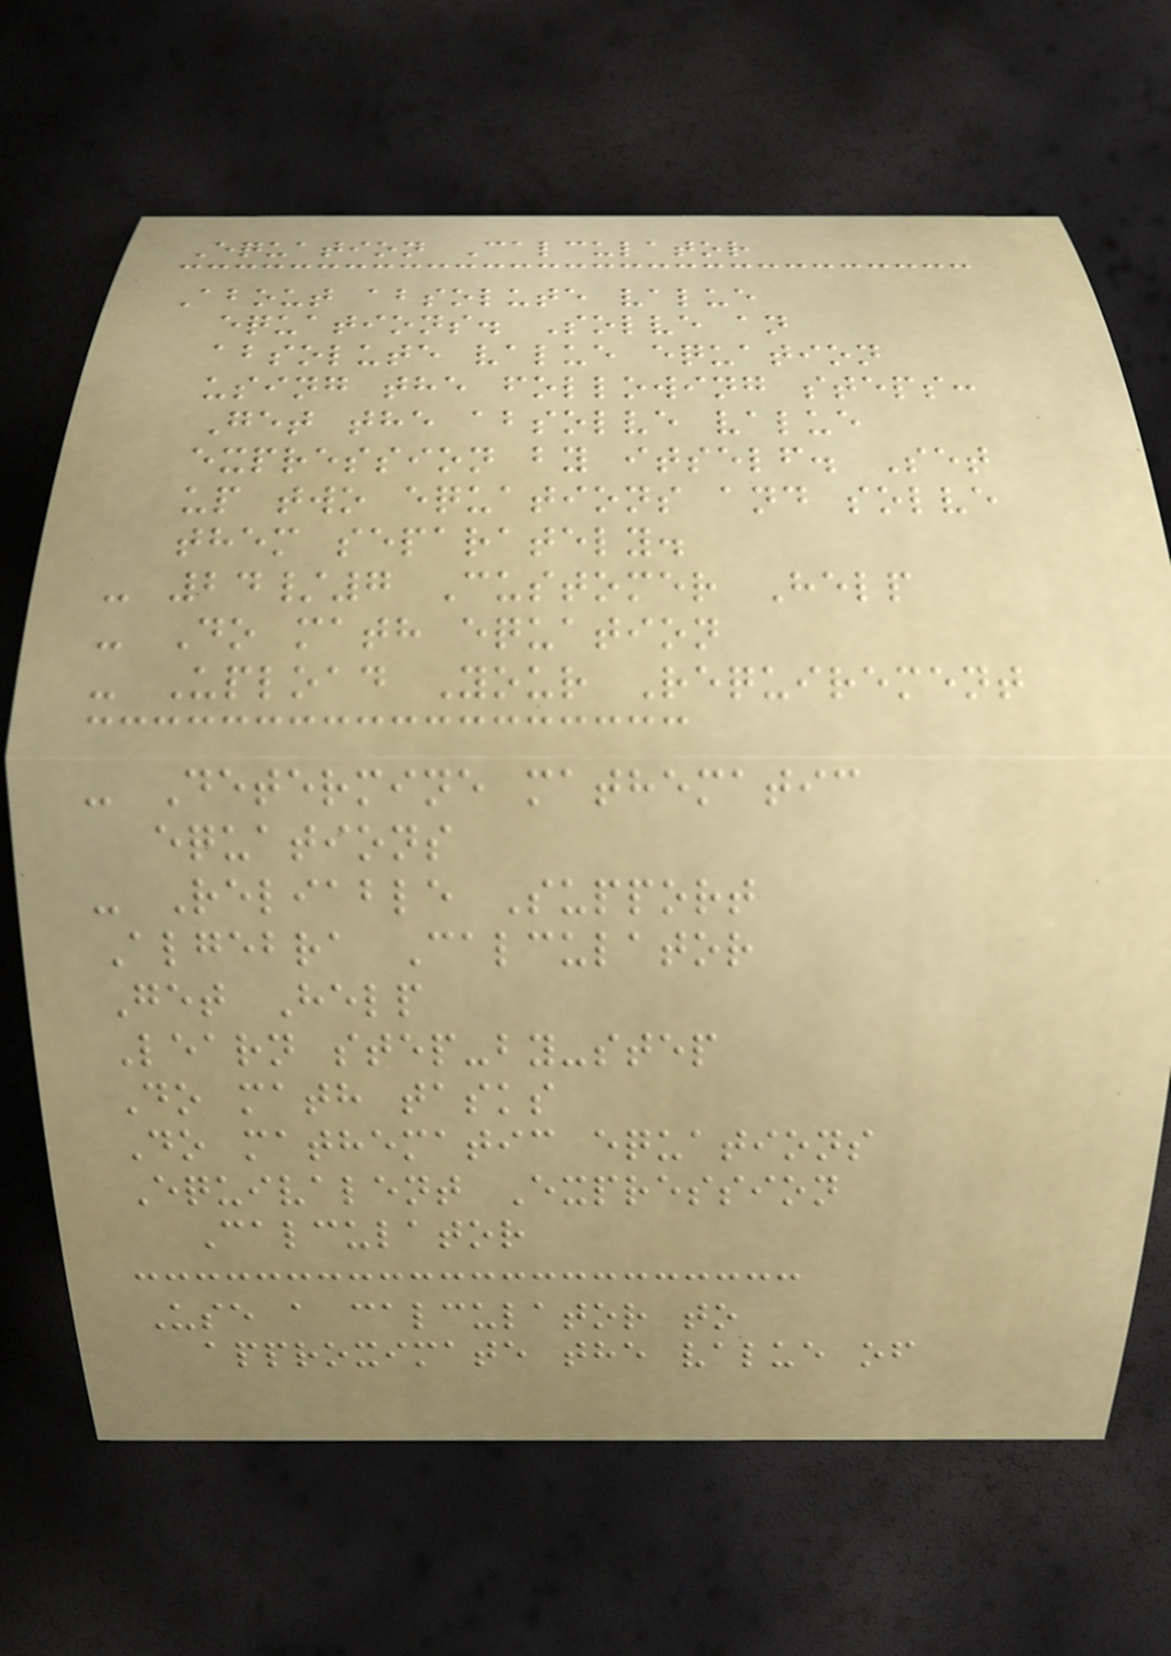Equation Calculator
About absolute value
equations. Solve an
absolute value equation
using the following steps:
Get the absolve value
expression by itself. Set
up two equations and solve
them separately.
- 24/7 Customer Help
- Do math equation
- Upload Your Requirement
- Determine mathematic
equations
- Reliable Support
Algebra Calculator
Get Help
Learn step-by-step
Do math tasks
Do mathematic equations
Equivalent Expression
Calculator
Use a calculator to
approximate the value of
